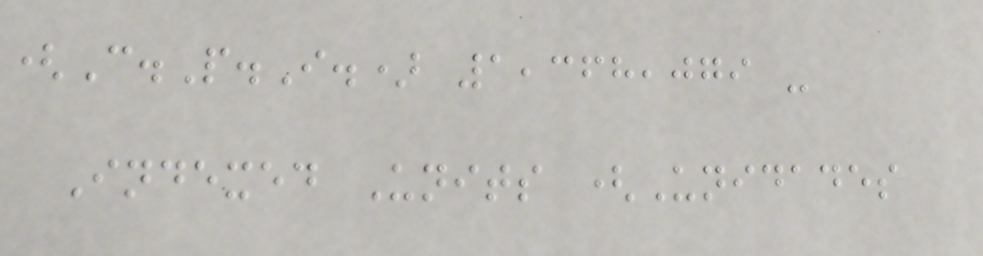(C.P.I.) 1,368,079 -
Indexed Units (Unidades
